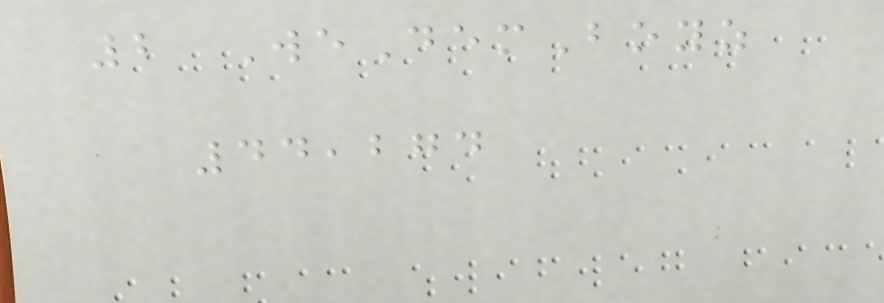2 WeDemBoyz
44,274
